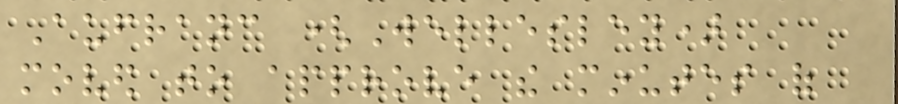Aufranc (Wellesley)
moved to approve the minutes of
